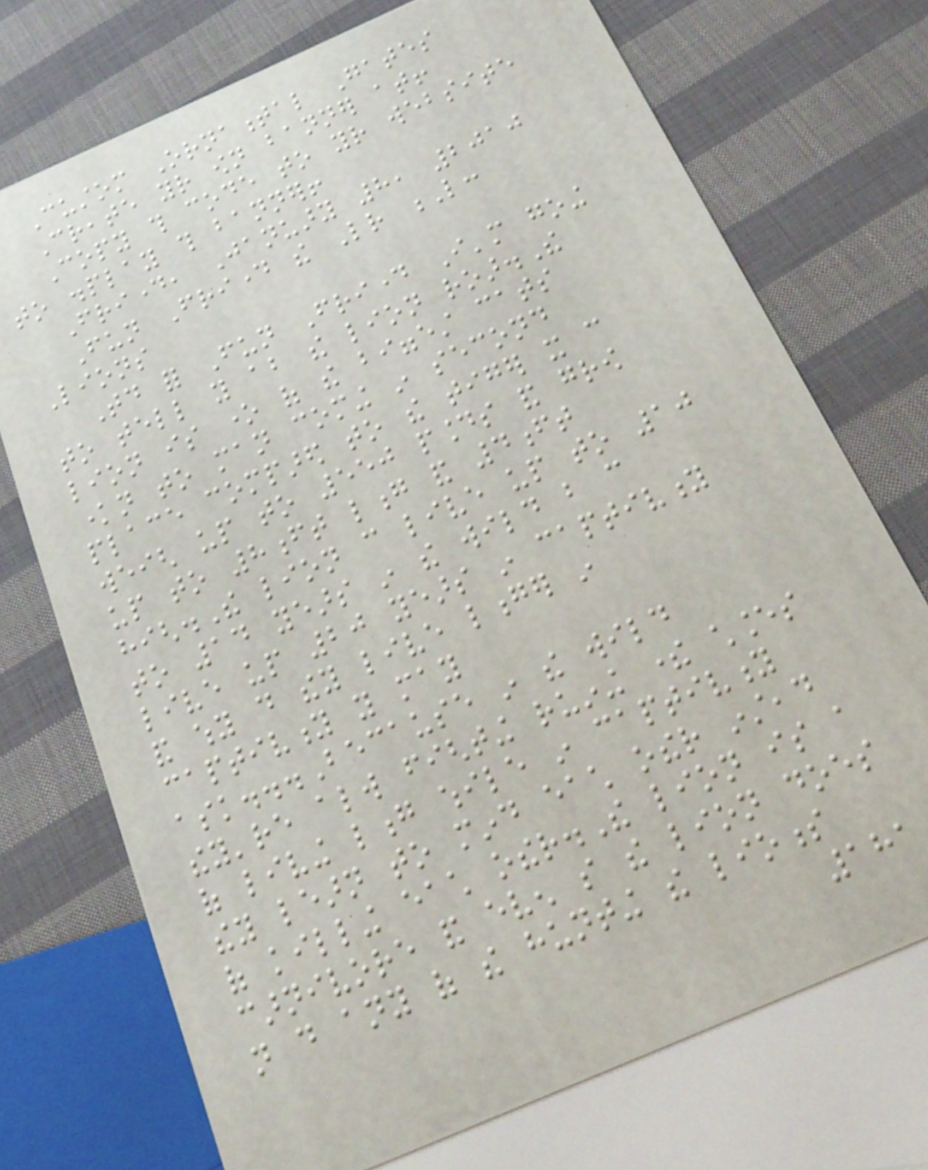Custom Ornamental Gates
Create your own banner at!
Copy this code to your website
to display this banner!
Friday, January 8, 2010
Fun Friday the Letter L:
Lions
Today for Fun Friday I'm going
to tell you about the lion roar.The
lion is one of the biggest cats
known to man coming in second
place compared to the tiger it can
weigh up to 550 pounds and grow
up to 8ft long and 4ft
high.The lion can live up to 10
to 14 years in the wild but can
live up 20 years in captivity
and why do they live longer in
captivity you may
ask...Because in the wild
they're always fighting ruining there chances
of living long while in captivity
they learn to mind each other instead
of killing each other.The lion is a
carnivore and even so the lion does
not do any of the hunting the lioness
181
